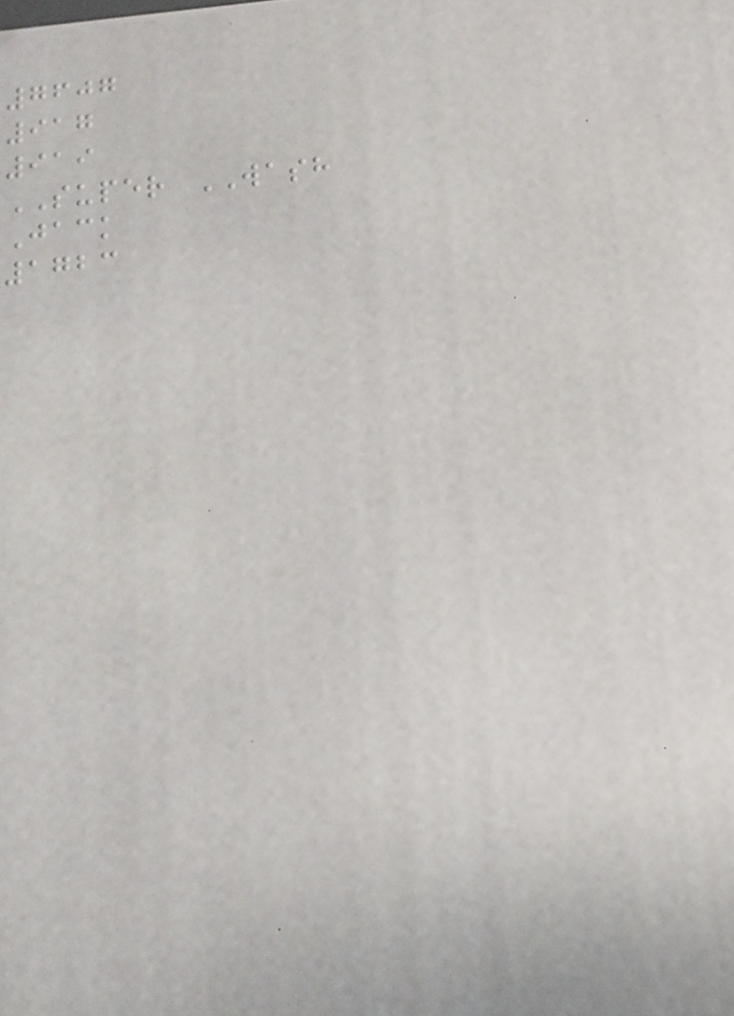7607
917
919
SUPER WASH
Jack
1723
